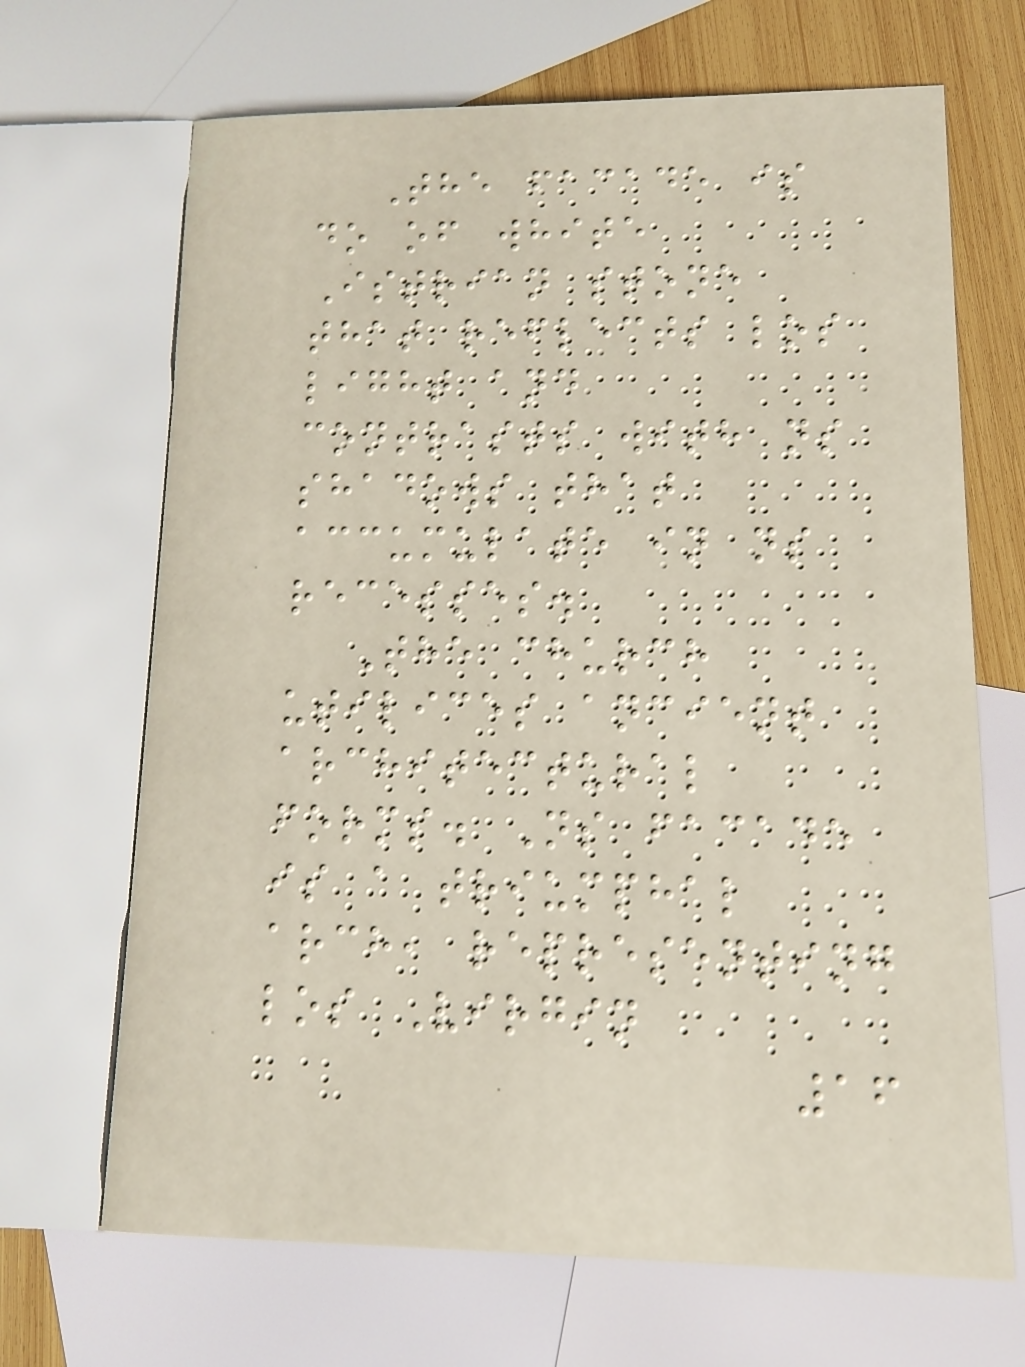The facade is
do of white
Istrian stone
that reflects los
light and
contrasts with ns
shadows that
accumulate in ns
recesses.
The church
utilices ancient
architectural
forms. Ns facade
is a triumphal
arch, representing
los Virgin
16
